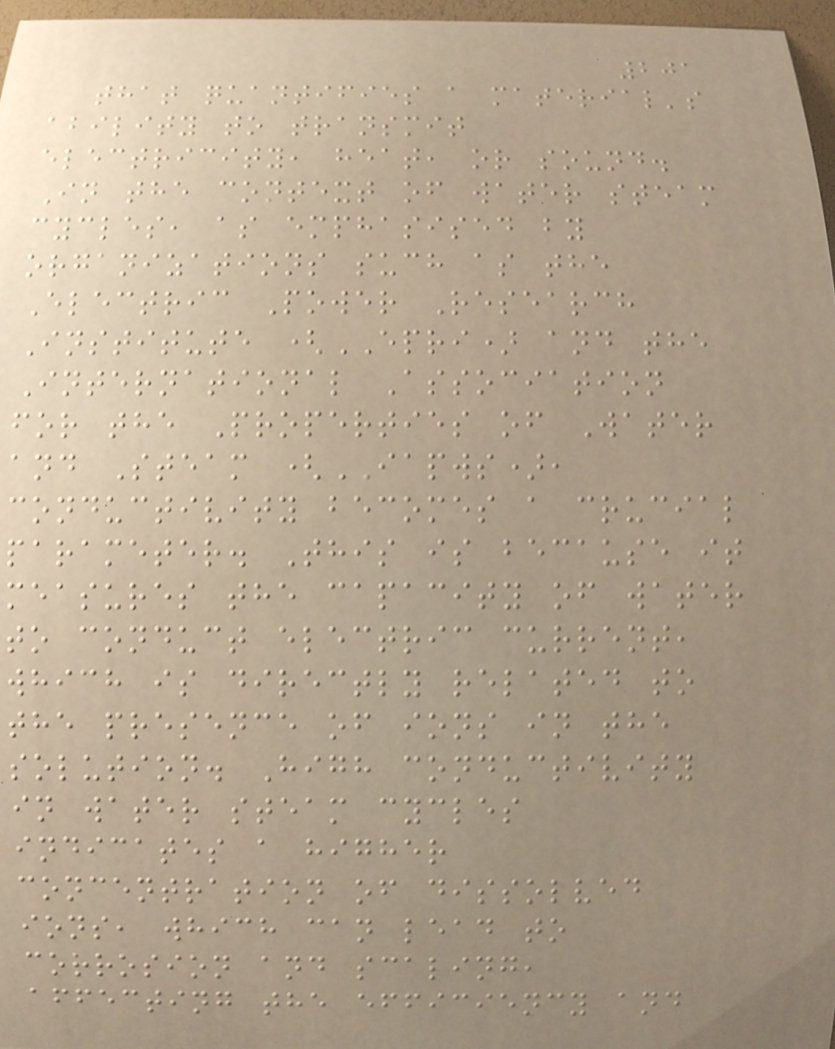201
that quantifies a material's
ability to transmit
electricity, heat, or sound.
In the context of water steam
cycles, as emphasised by
organizations such as the
Electric Power Research
Institute (EPRI) and the
International Association
for the Properties of Water
and Steam (IAPWS),
conductivity becomes a crucial
parameter. This is because it
measures the capacity of water
to conduct electric current,
which is directly related to
the presence of ions in the
solution. High conductivity
in water steam cycles
indicates a higher
concentration of dissolved
ions, which can lead to
corrosion and scaling,
affecting the efficiency and
